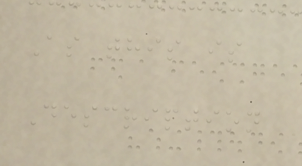As this is
Description
